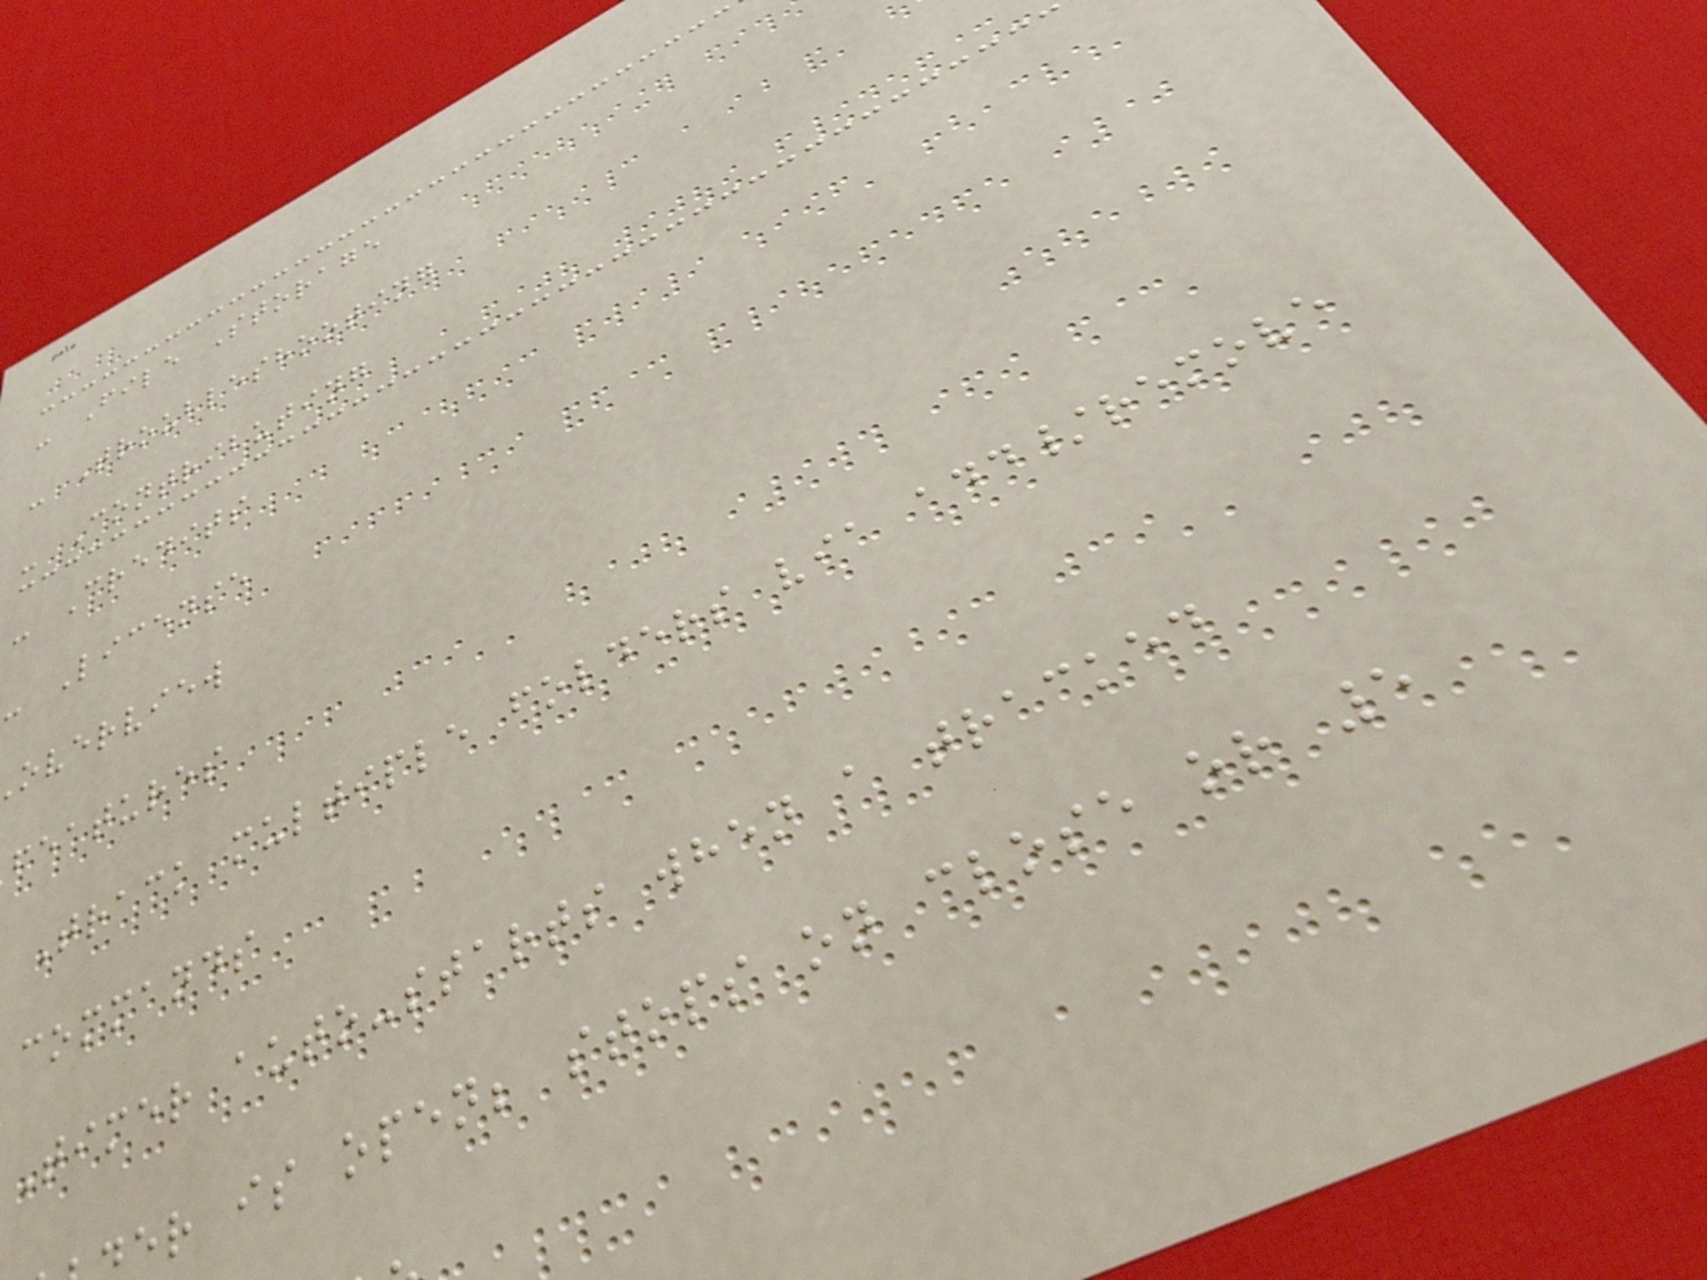- File Storage
- Troubleshooting
- Contributing
- Credits
- License
overview
features
Track multiple folders via add/remove
commands
Timer auto-starts when a tracked
er is open; stops on close or 5
